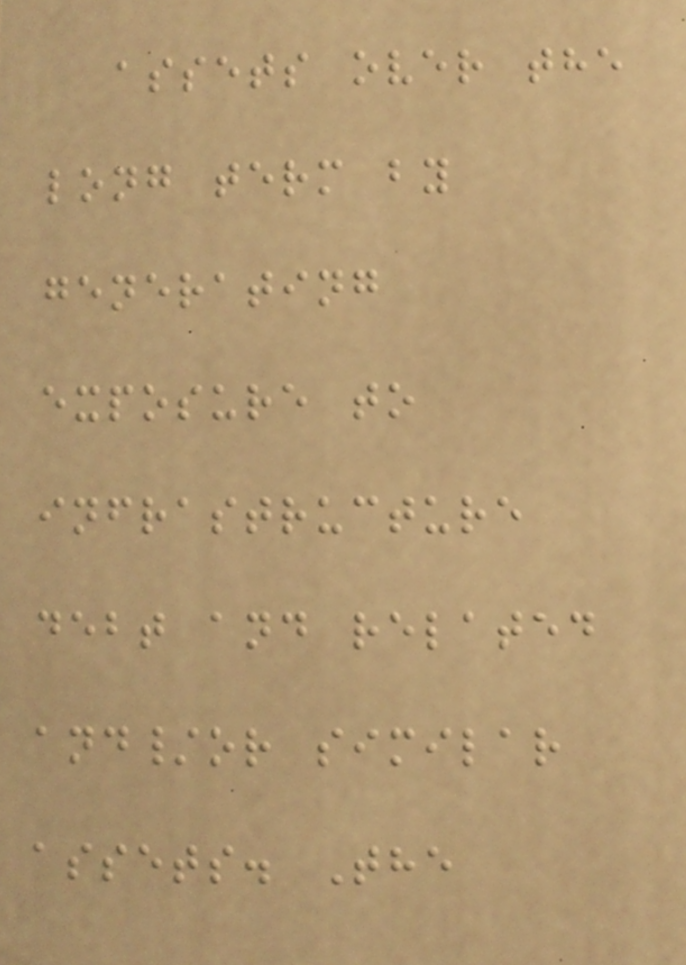assets over the
long term by
generating
exposure to
infrastructure
debt and related
and/or similar
assets. The
